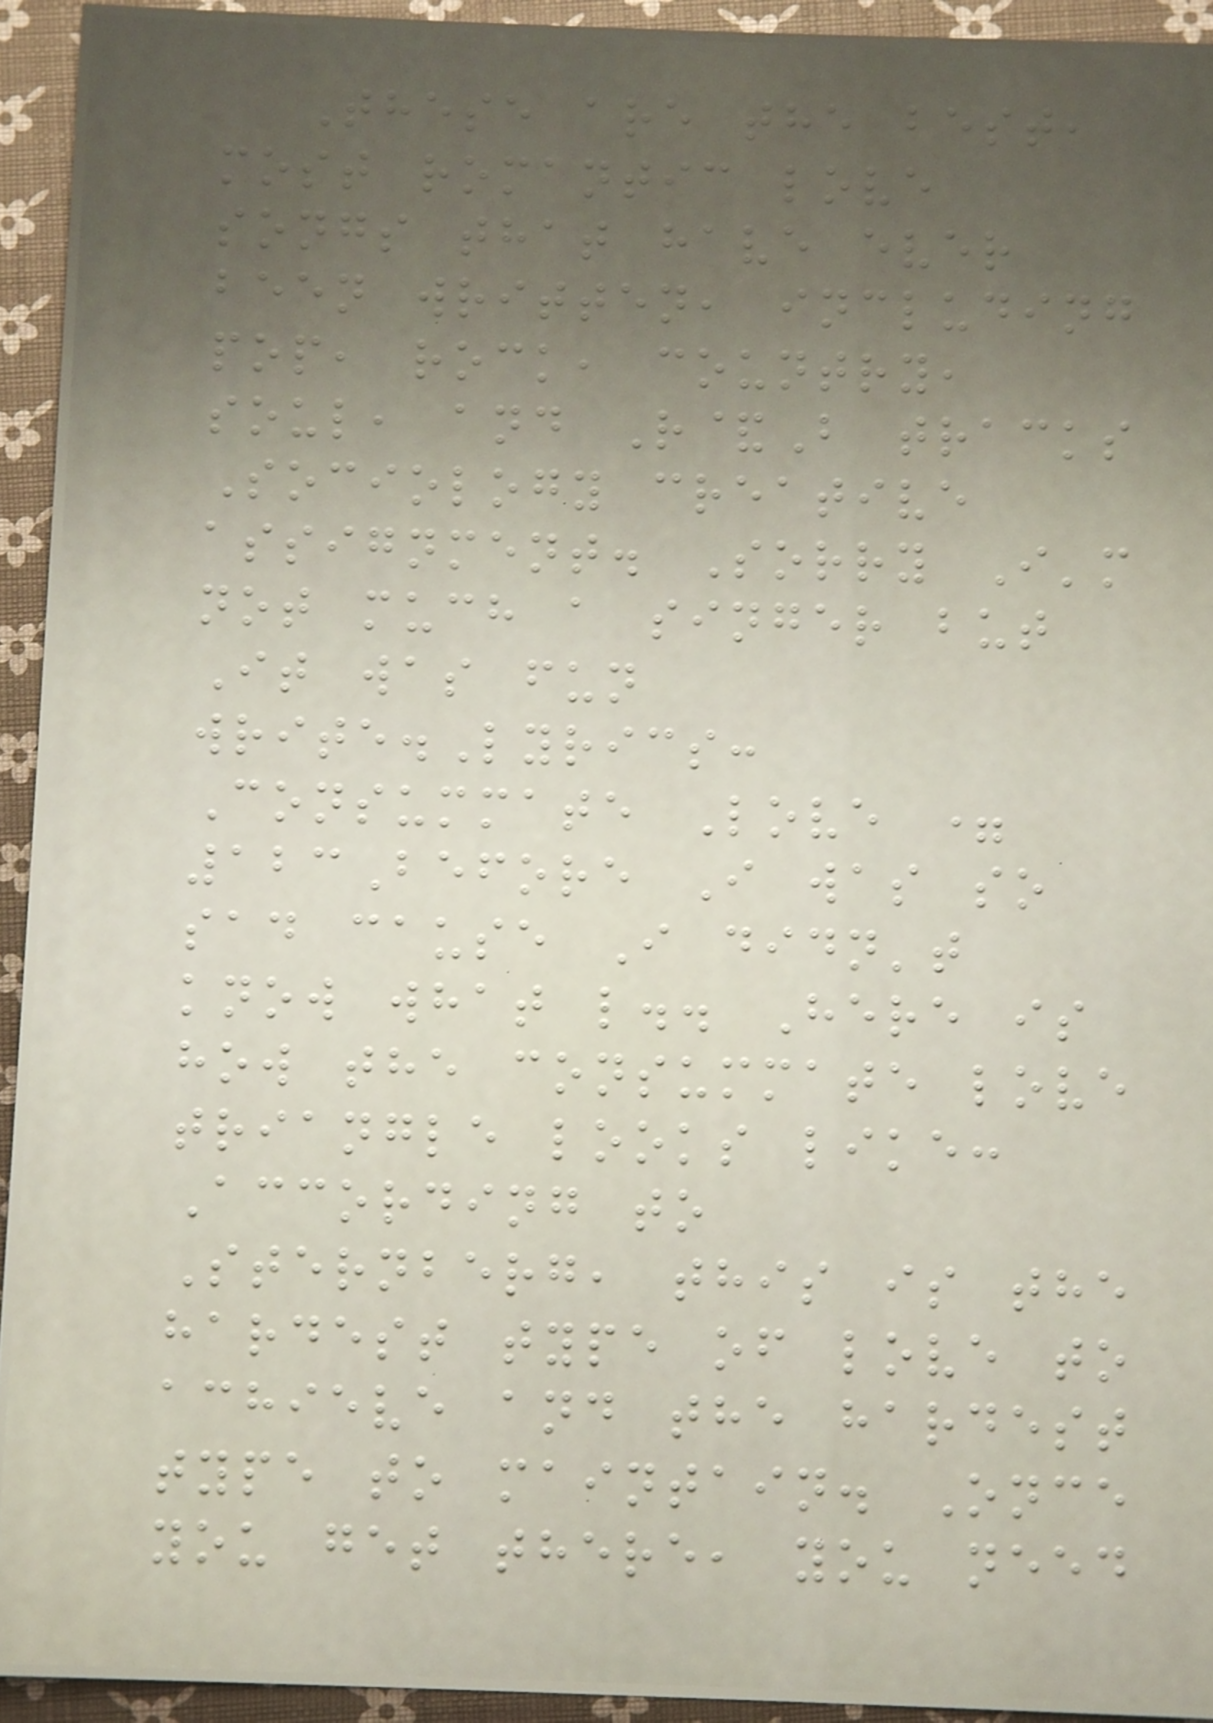These are the best,
most romantic love
songs that have ever
been written, including
pop, rock, country,
soul, and R&B tracks
Sociology creative
assignment. Sorry I'm
not much a singer but
It was fun
write.Lyrics:
Consummate Love =
123Before I was so
sad cause I didn't
know what l.. Here is
how the consummate love
triangle looks like:
According to
Sternberg, this is the
hardest type of love to
achieve and the hardest
type to maintain. Once
you get there, you need
